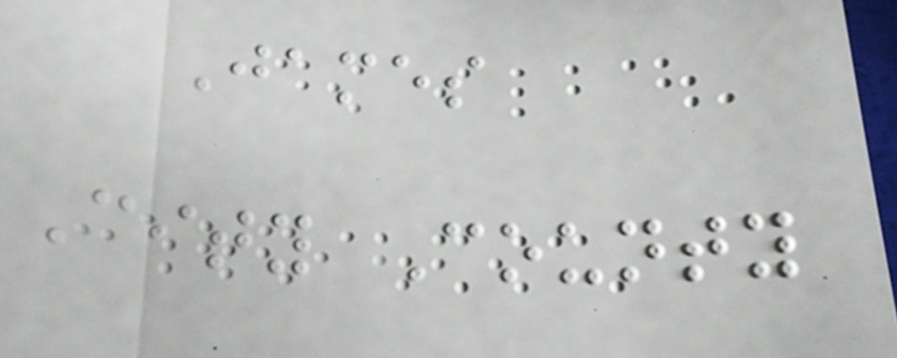James
City County
